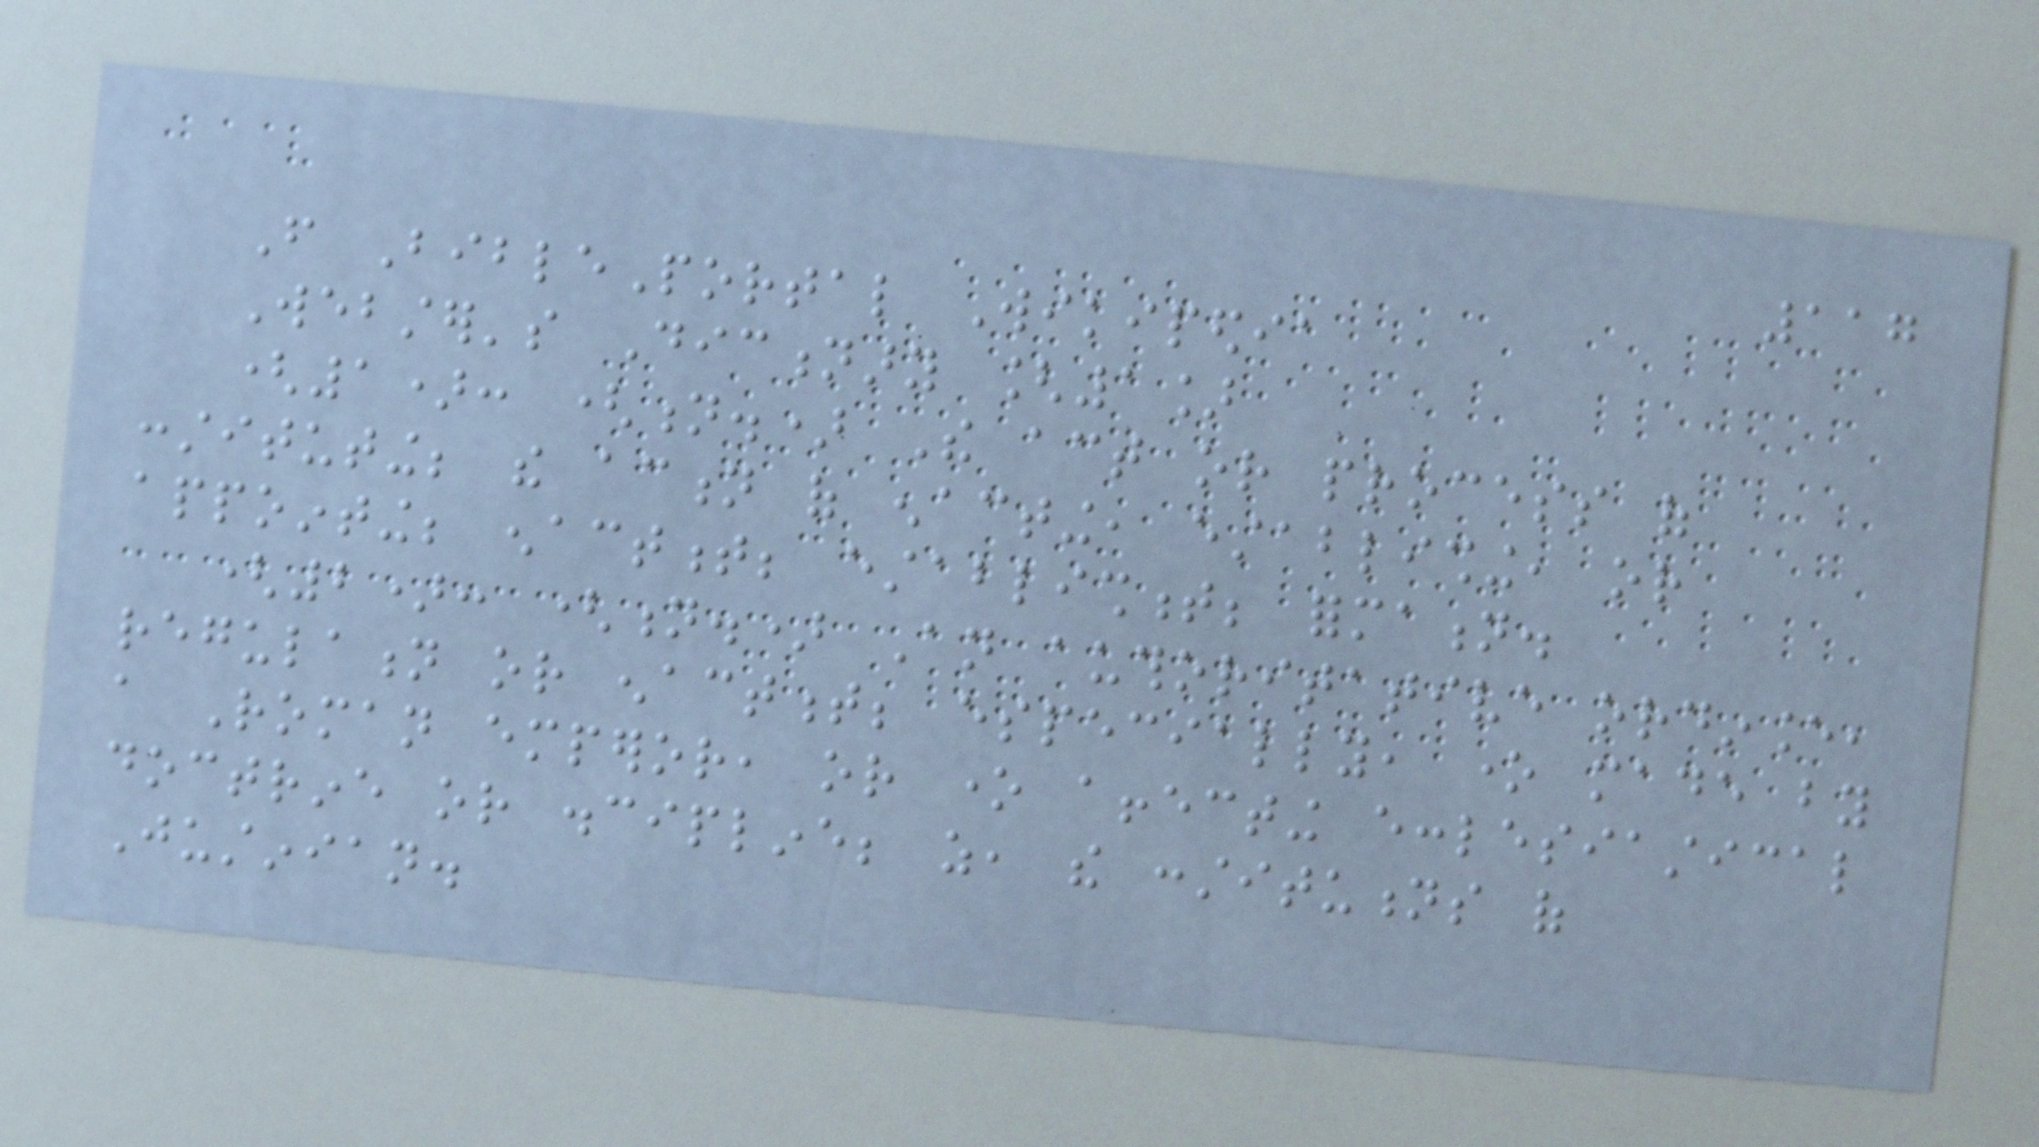117
From BiblePortal Wikipedia
Webster's Dictionary [1]
(1): (n.) The act or process of
constituting; the action of enacting, establishing, or
appointing; enactment; establishment; formation.
(2): (n.) An authoritative ordinance,
regulation or enactment; especially, one made by
a Roman emperor, or one affecting ecclesiastical
doctrine or discipline; as, the constitutions of
Justinian.
